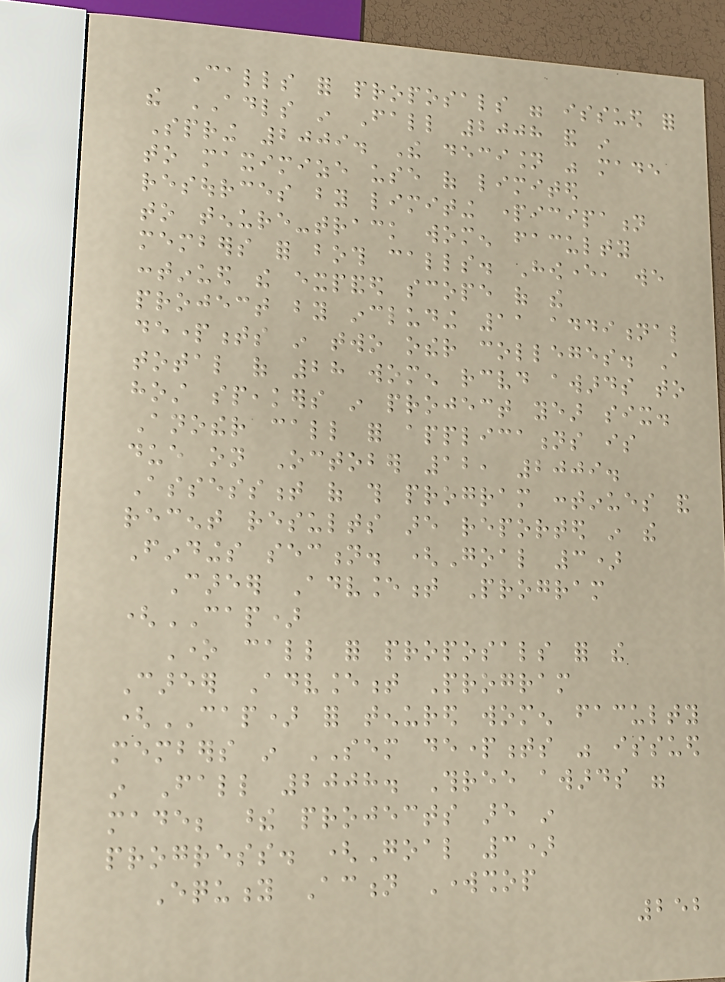Calls for proposals were issued for
the ADLS in Fall 2008 and in
Spring 2009. The decision was made
to maximize use of limited
resources by limiting participation
to tenure-track women faculty
members for both calls. However, we
continued the expanded scope of the
project by including 11 additional
departments in two other colleges. A
total of 28 women received awards to
host speakers in project year six.
Another call for applications is
due on October 12, 2009.
Assessment of this program continues and
recent results are reported in the
Findings section. (Goal 3)
Career Advancement Program
(CAP)
One call for proposals for the
Career Advancement Program
(CAP) for tenured women faculty
members in SEM departments was issued
in Fall 2008. Three awards were
made; these projects are in
progress. (Goal 3)
Equity Action Workshop
252
